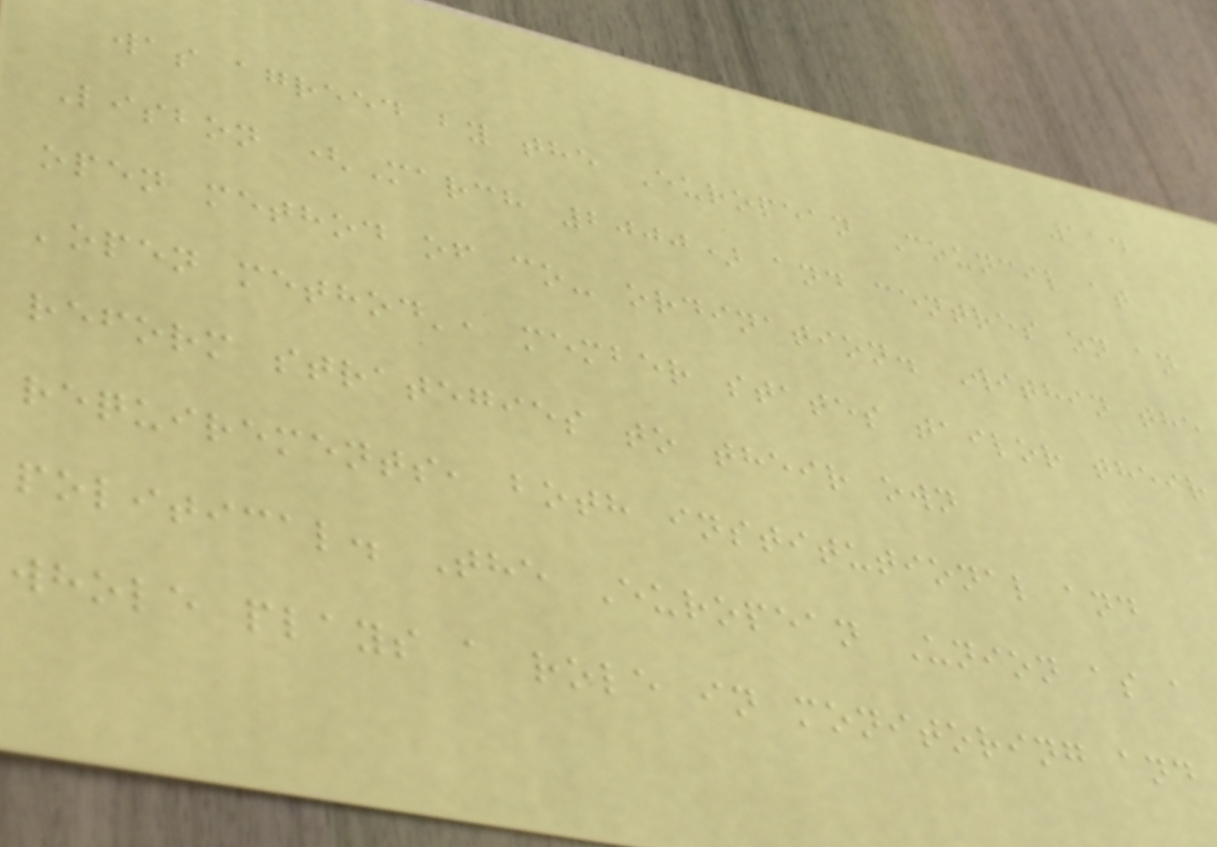114
was agreed by the European Council at
Lisbon (March 2000) and centres on an
open method of co- ordination. Within the
'open method', member states tailor their
reform strategies to their own
requirements, both institutional and
political. The European Union as a
whole plays a role in monitoring and
